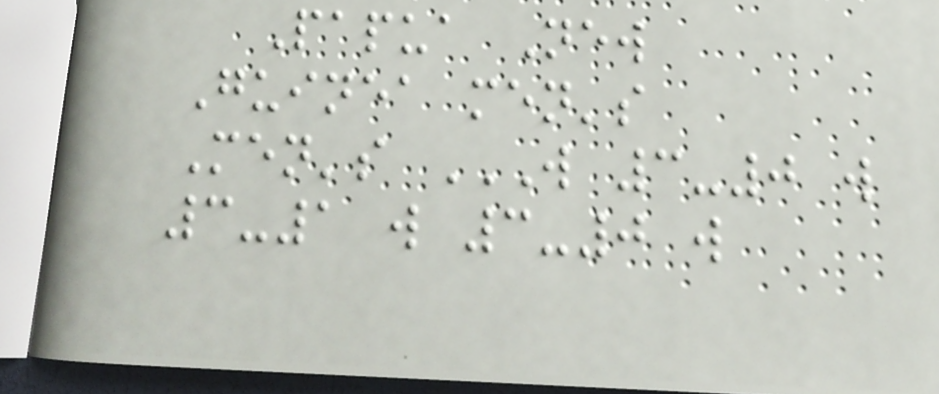Papua New
Guinea men's
Men's W 3-0 W
3-1 W 3-0 W
